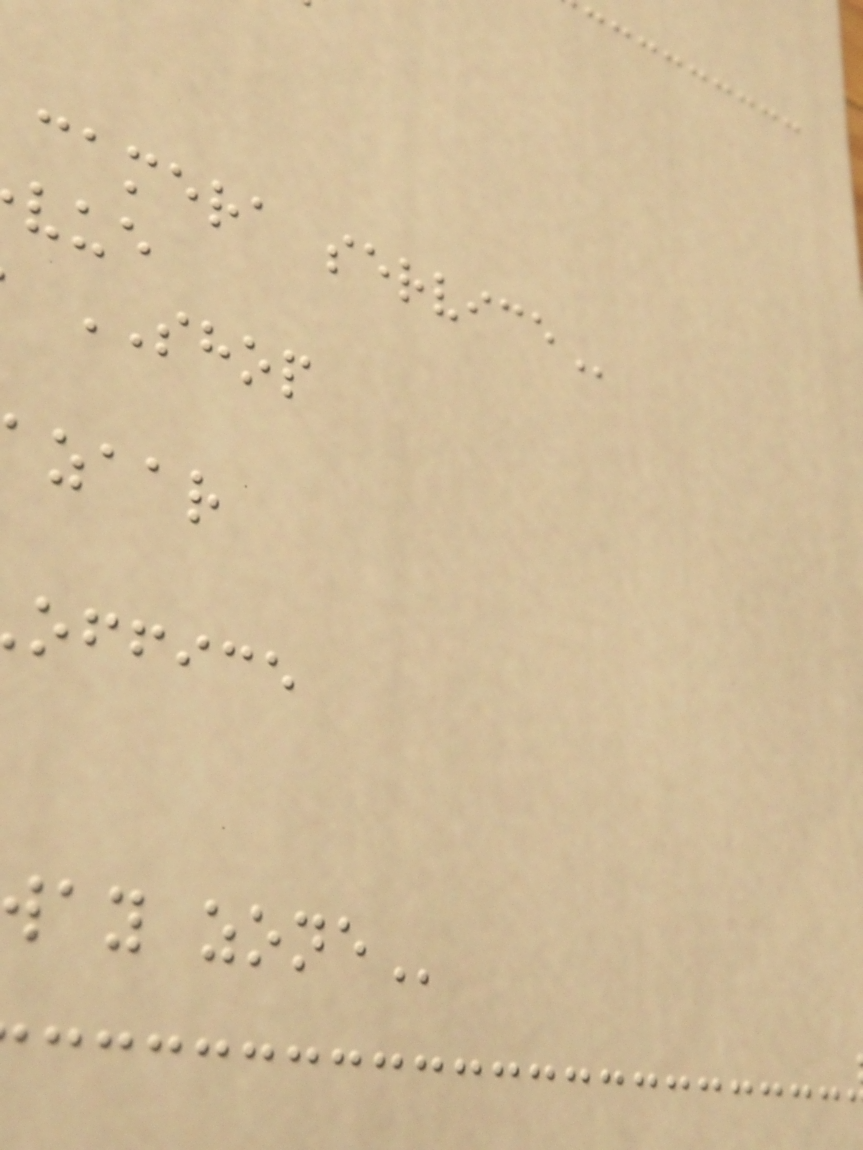camera
SHOP
zaar
office
